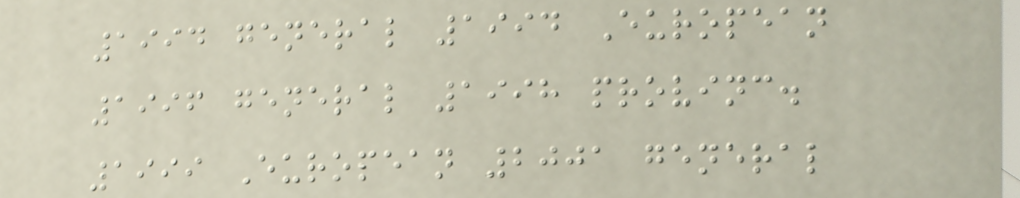1994 general 1994 European
1996 general 1998 provinc.
1999 European 2001 general
